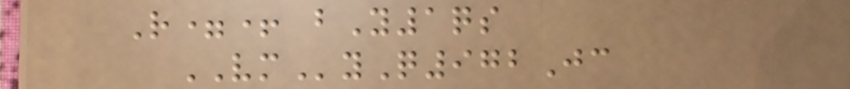R=+ bY1qs
VMyQ972Jc
